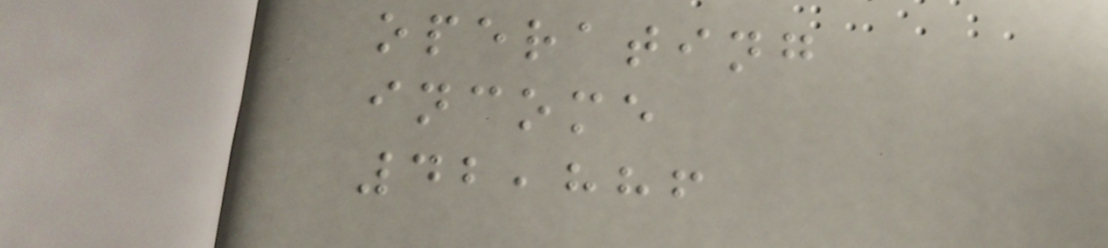operating
income
42,886
